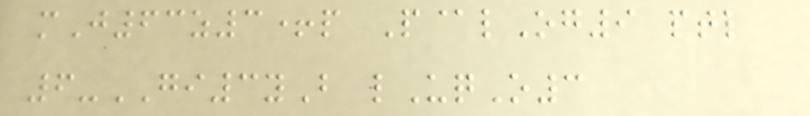mJ63z3+p P@lOg9 ptl
6-GI3yB lUqO3
